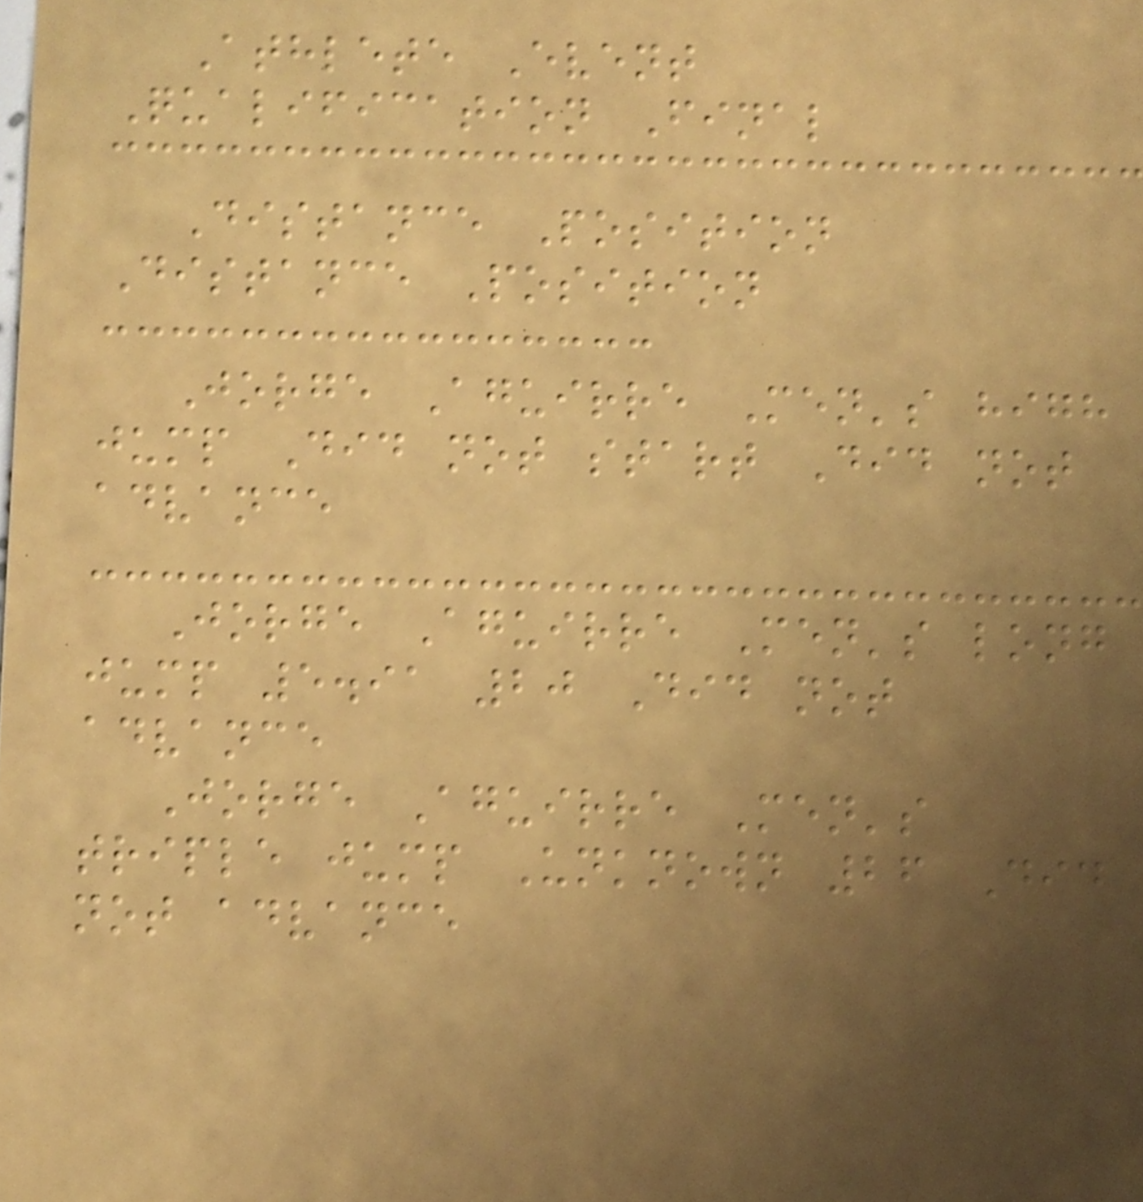Athlete Event
Qualification Final
Distance Position
Distance Position
Jorge Aguirre Men's high
jump Did not start Did not
advance
Jorge Aguirre Men's long
jump 5.91 20 Did not
advance
Jorge Aguirre Men's
triple jump Unknown 26 Did
not advance
